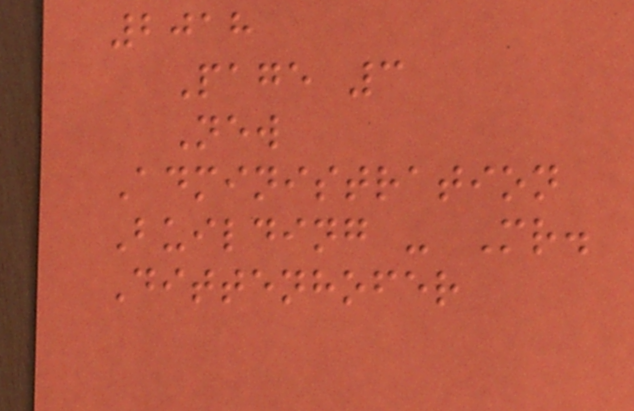2018
Page 3
New
Administration
Building - Mr.
Dittenhofer
